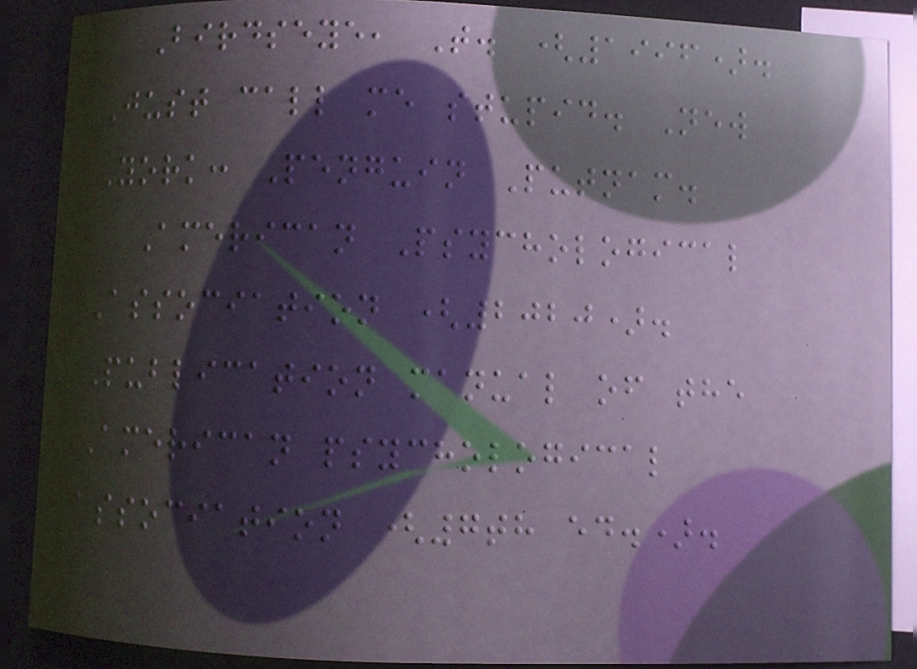Birdseye, T. (1996).
Just call me stupid. New
York: Penguin Putnam.
American Psychological
Association (2020).
Publication manual of the
American psychological
association (7th ed.).
